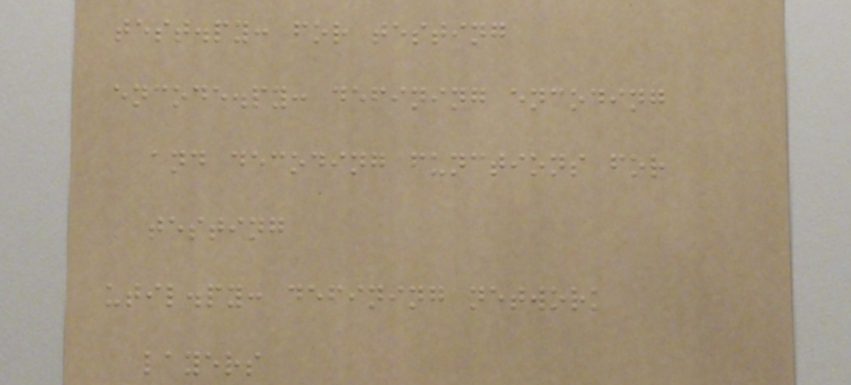test.py: for testing
encode.py: defining encoding
and decoding functions for
testing
util.py: defining network
layers
